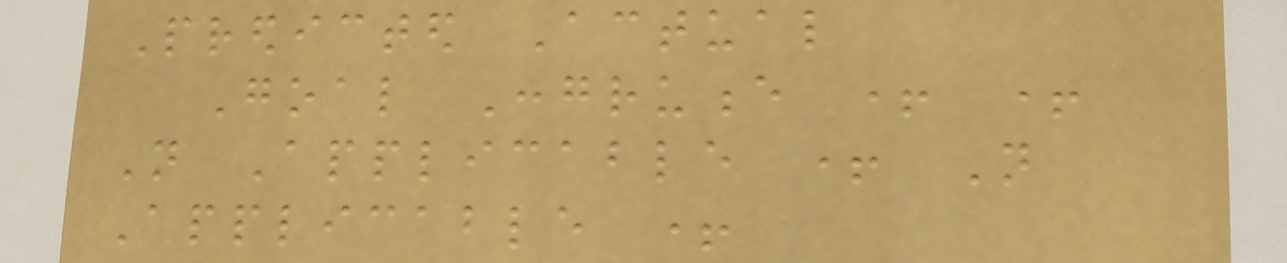Predicted Actual
Goal Congruence + +
Not Applicable + Not
Applicable +
